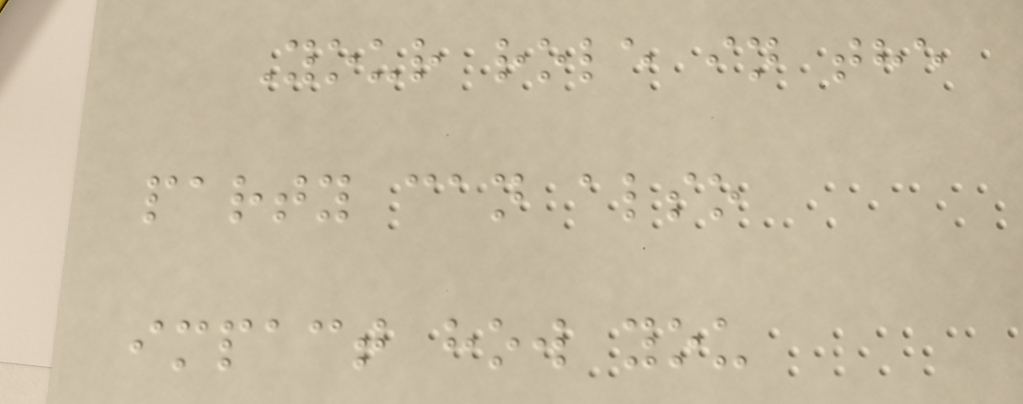Your role in the
party can also
impact how you
